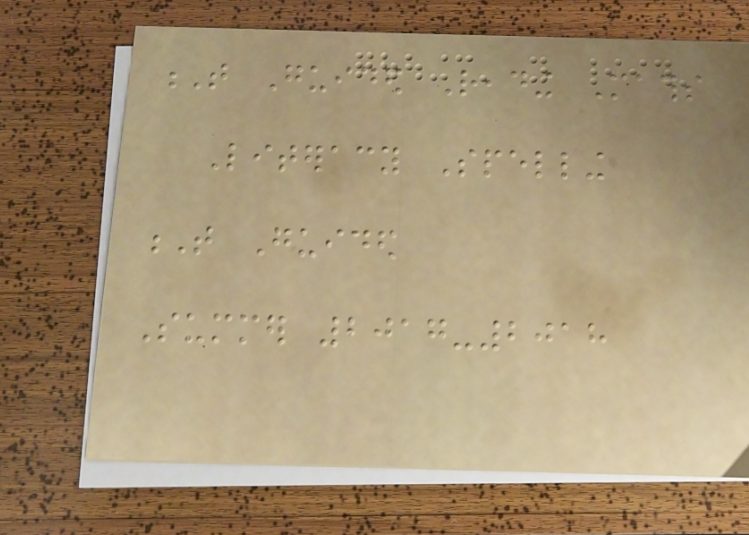T Guided Reading Maths
Literacy Spelling
T Guided
Summer 2017-2018
